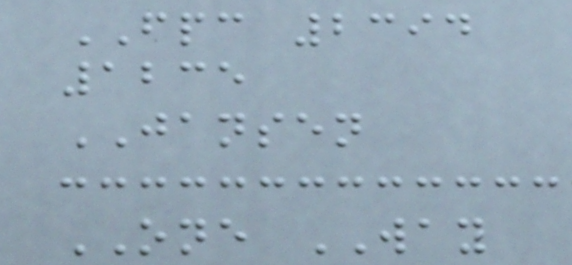FPC 2394
1235
JANSEN
ONE WAY
